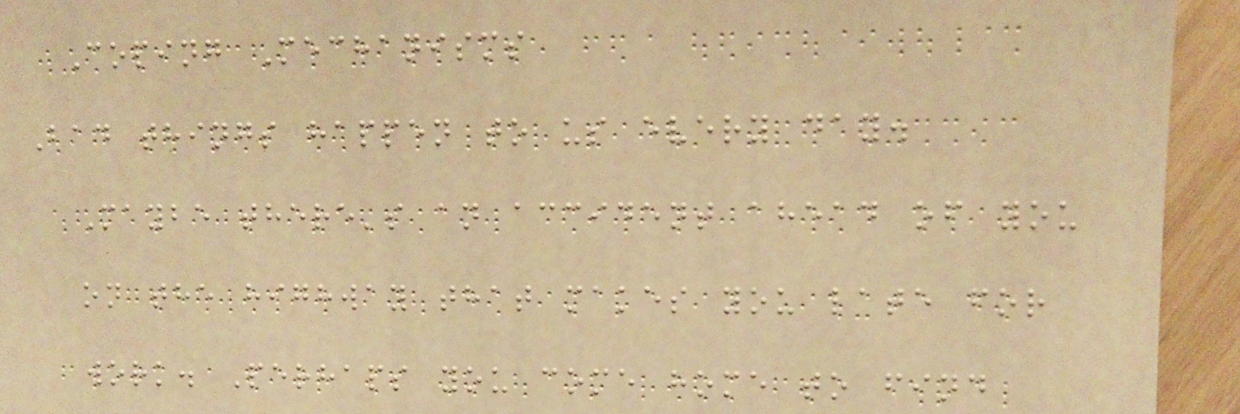Coping Mechanisms
Bad things happen to us every day.
Maybe there's an accident ahead of you
on the highway that makes you late for
work. Perhaps you come home to find
